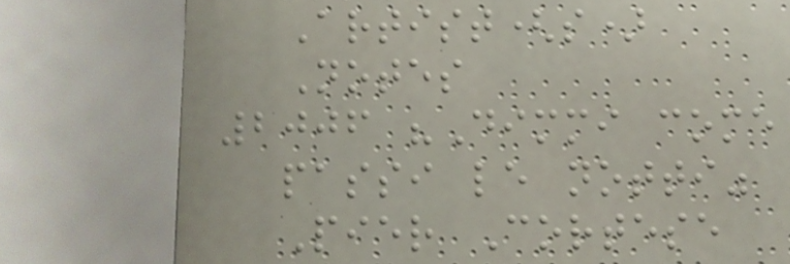Artist(s)
Notes
2006 "Dimmi come
passi le notti"
Pier Cortese
